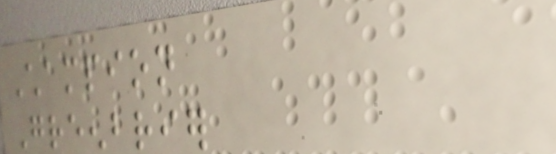Champion
Greenbrier
